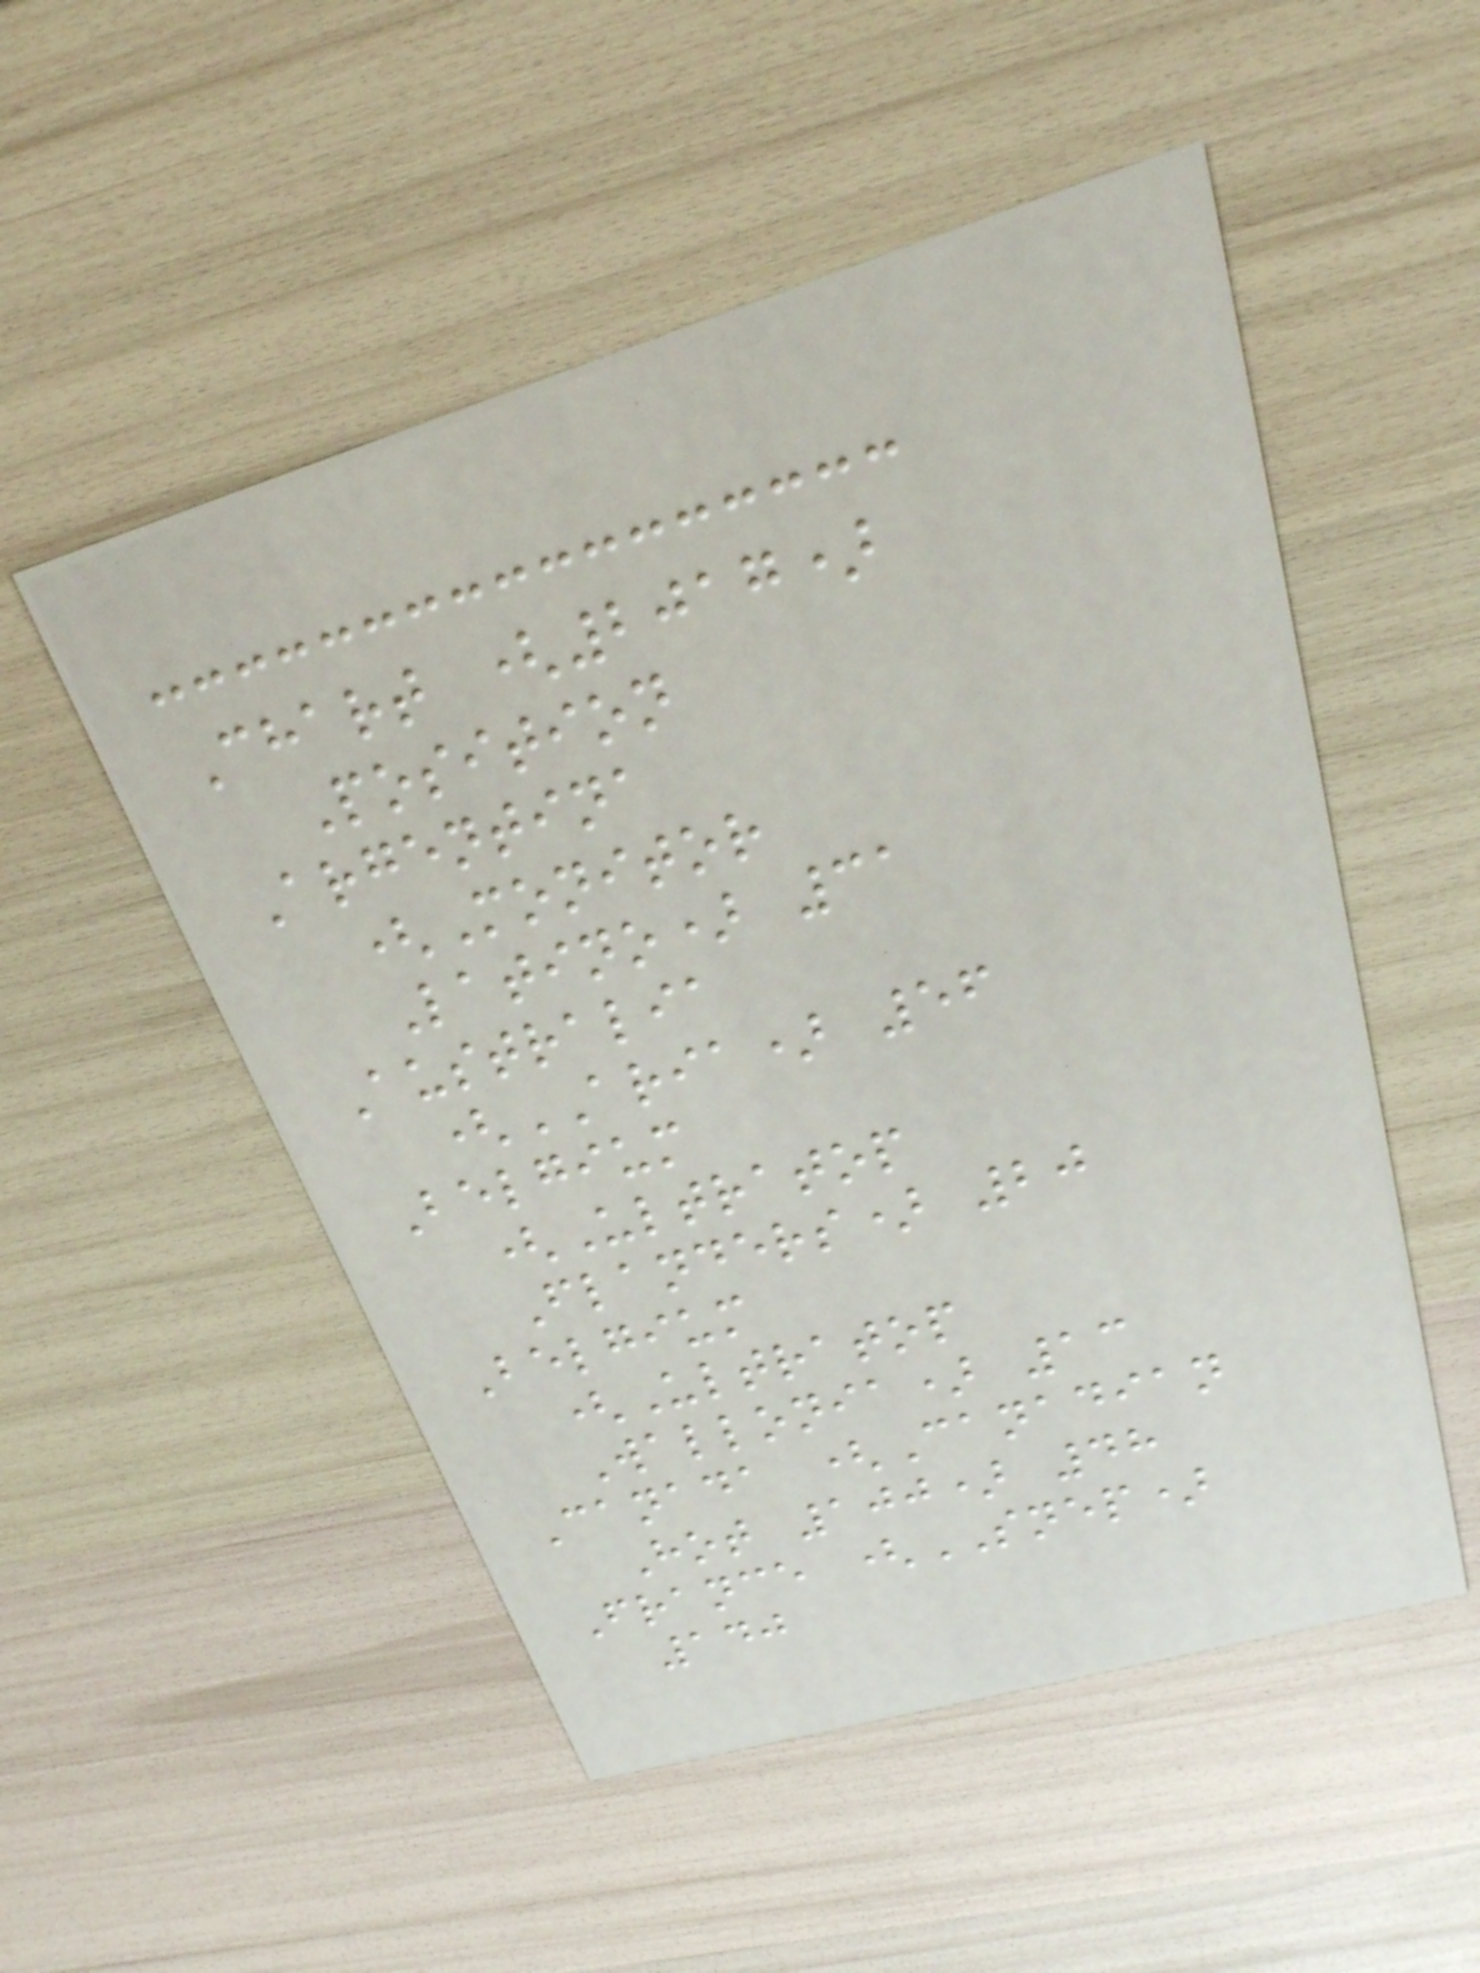Chart (2017)
Position
Argentina
(Monitor
Latino) 31
Australia
(ARIA) 56
Belgium
(Ultratop
Flanders) 20
Belgium
(Ultratop
Wallonia) 13
Canada (Canadian
Hot 100) 48
France (SNEP)
140
